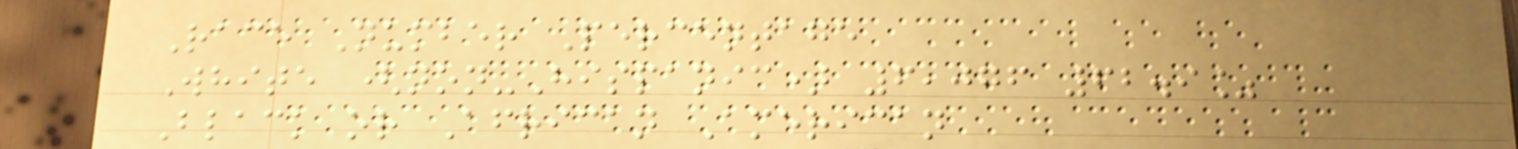Race Number Percentage
White (non-Hispanic) 6,076 62.9%
Black or African American
